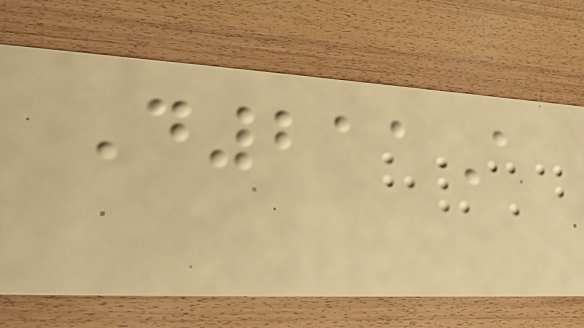D211A
